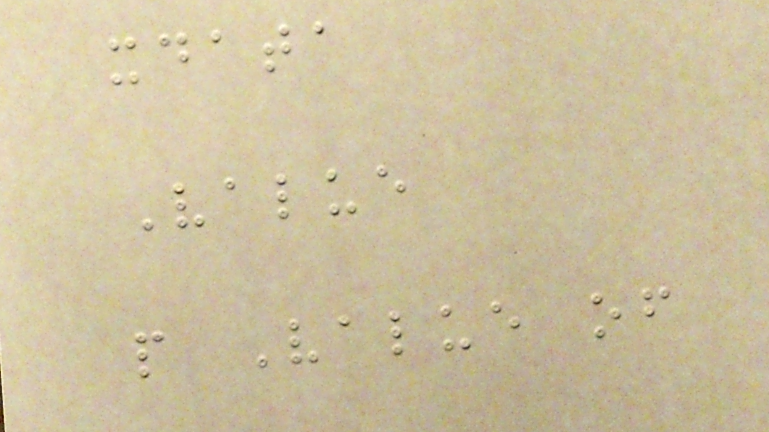xdata
Value
p Value of
